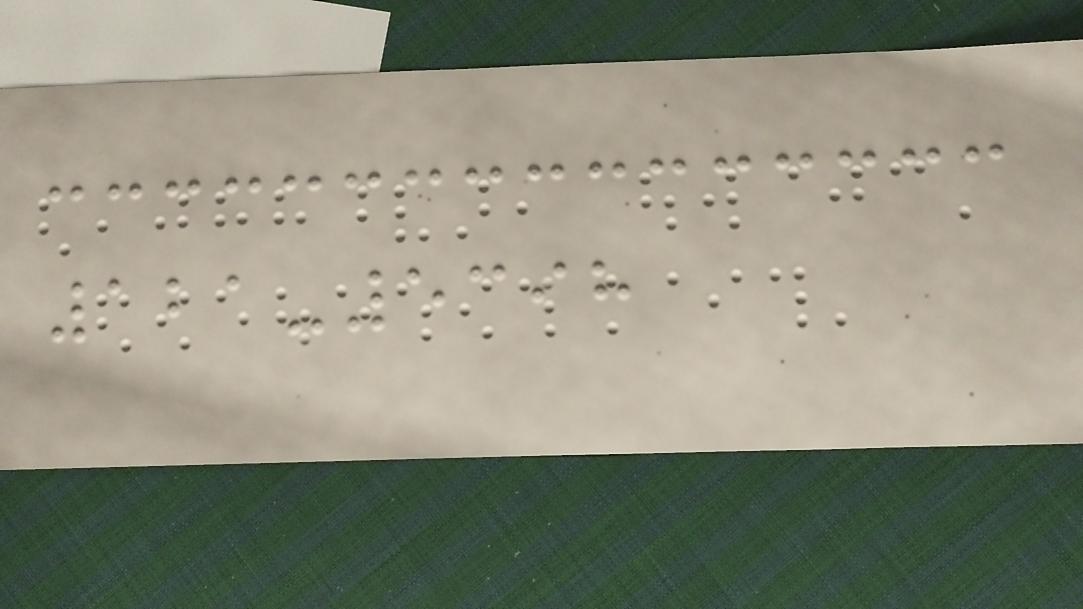121-5398
